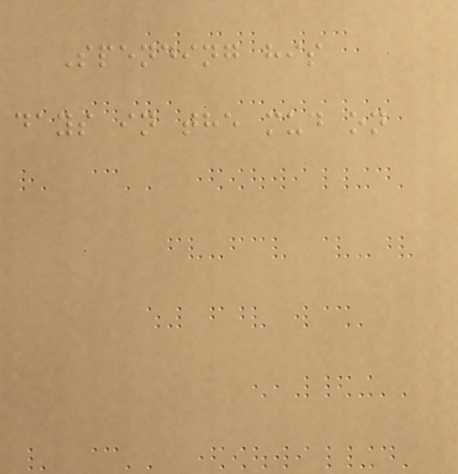Spending his
days in the mud on
